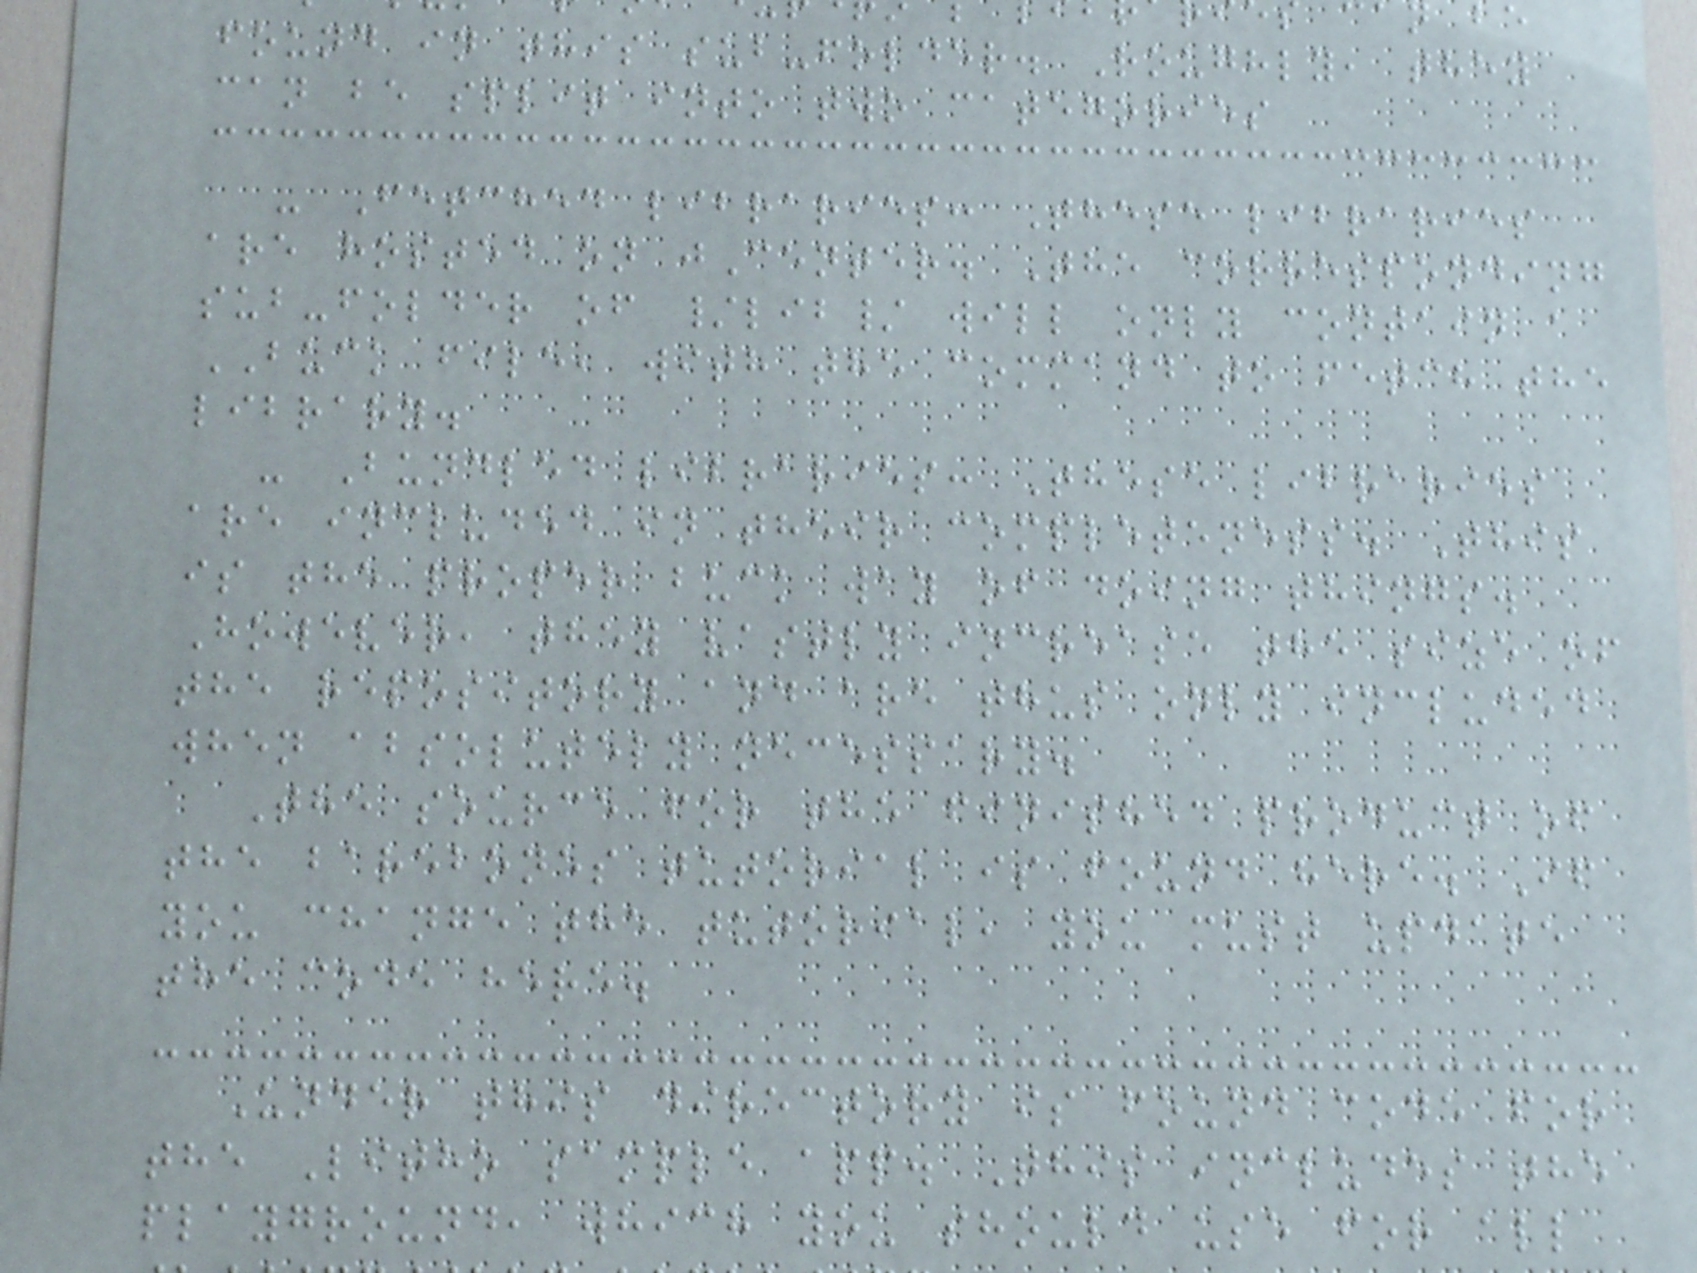found in this sub-folder. Roughly, they
can be split into two categories
- Fetched libraries: These libraries
are hosted on jCenter. The corresponding
sub-folder of /lib/ will only contain a
BUCK file, with the command to fetch the
library.
- Bundled libraries: These libraries
are included in their completeness. This
is the proper buck way of doing things.
However, they vastly increase the size of
the repository and are thus only included
when absolutely necessary.
The source for the finished product of
the barebones tutorial is found here. If
you change the tutorial, you must update
the code here.
Under this directory is found code for
the Litho sample app. This includes the
playground, which you should use for all
